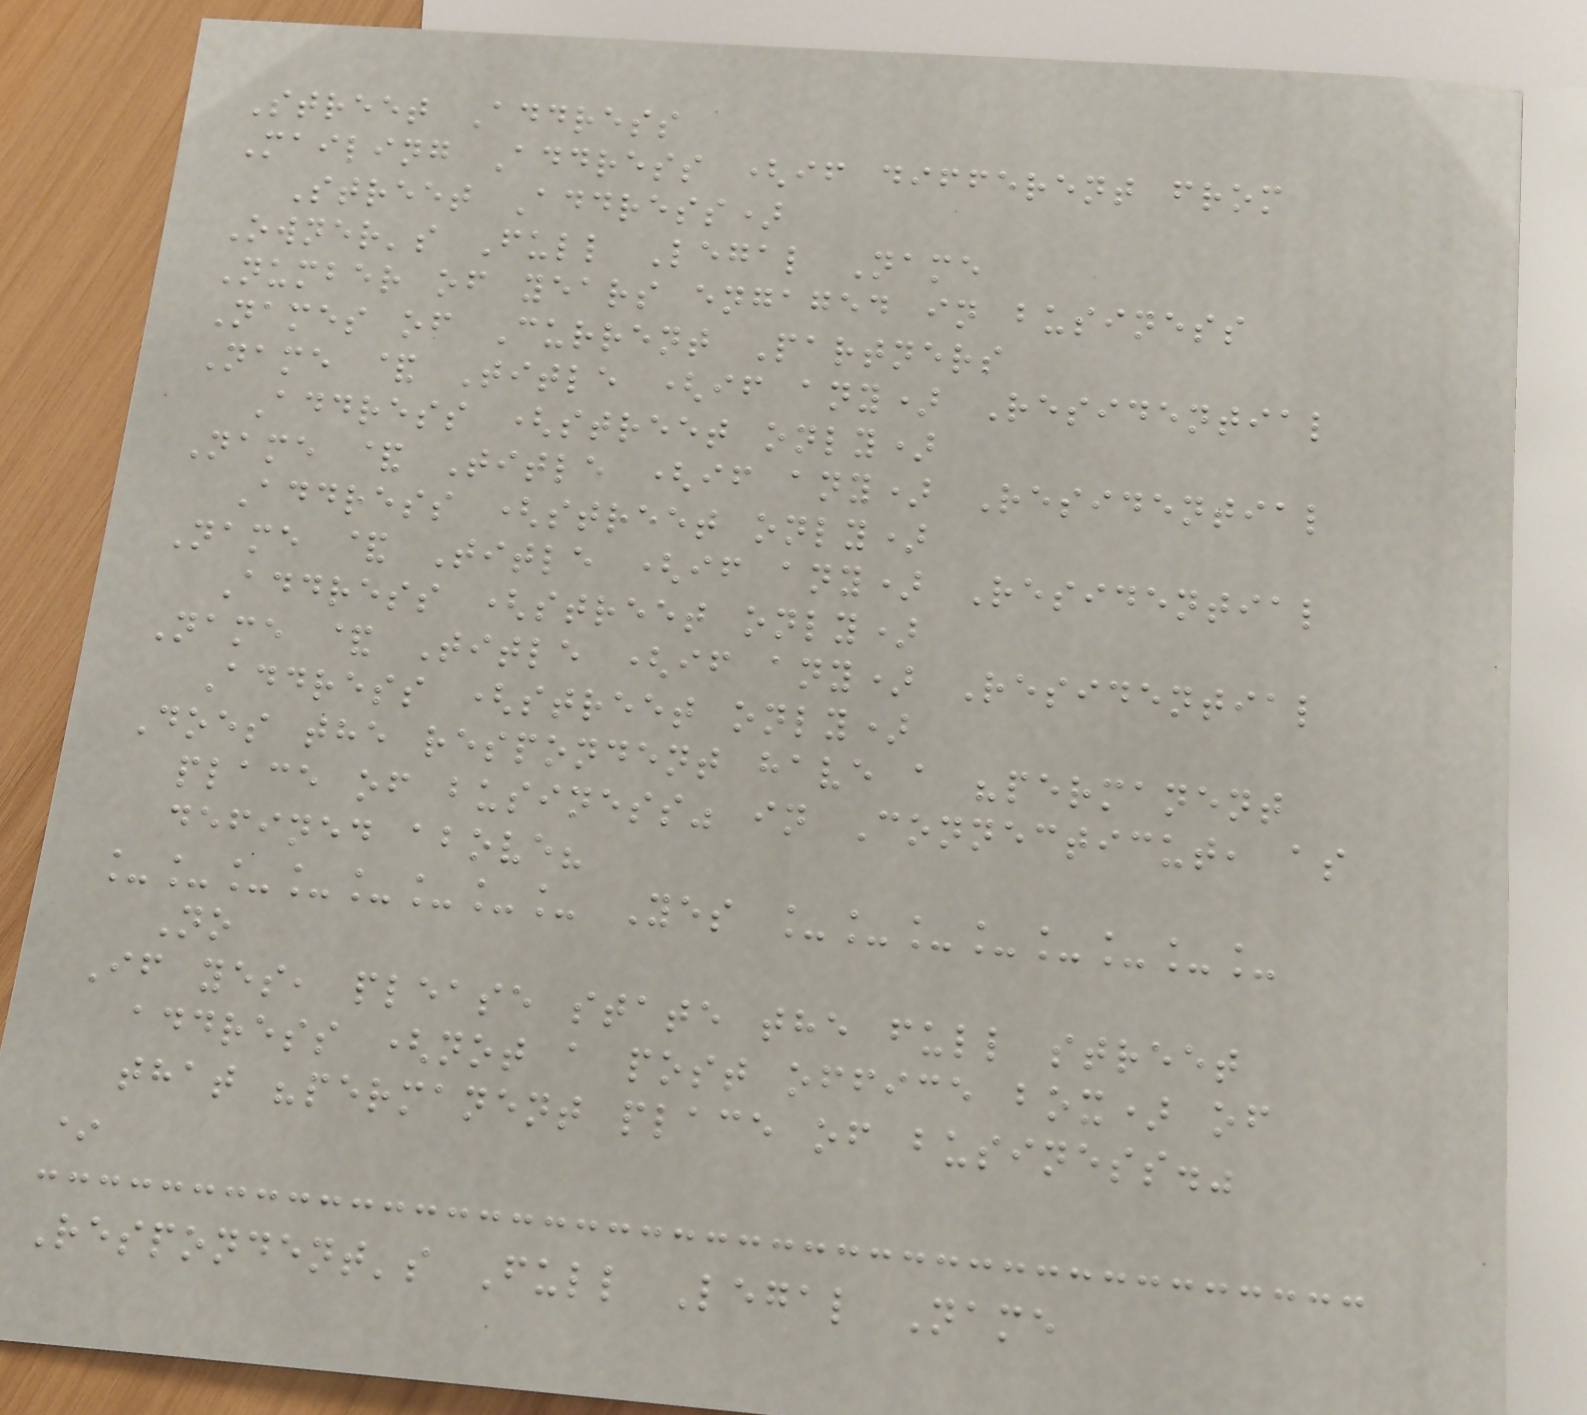Street Address
Mailing Address (if different from
Street Address)
Owner's Full Legal Name
Number of years engaged in business
Names of Current Partners
Name & Title (if any) Residential
Address (street only)
Name & Title (if any) Residential
Address (street only)
Name & Title (if any) Residential
Address (street only)
Name & Title (if any) Residential
Address (street only)
Does the respondent have a "permanent
place of business" in Connecticut, as
defined above?
________ Yes ________
No
If yes, please state the full street
address (not a post office box) of
that "permanent place of business."
*
Respondent's Full Legal Name
